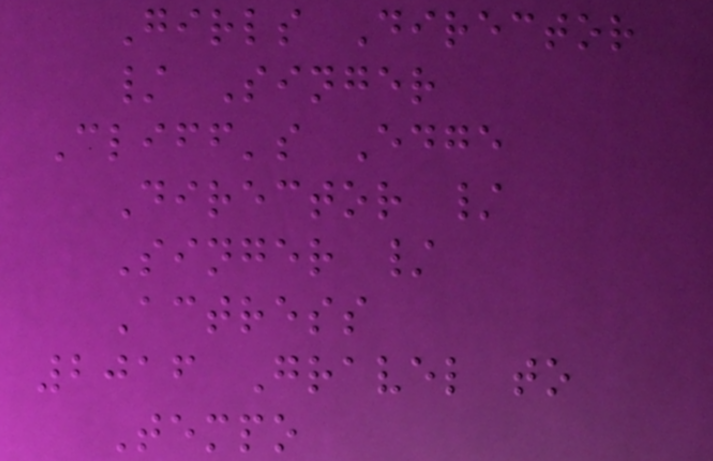Girls Director
/ Singer
Cliff's Edge
Director /
Singer /
Actress
2016 Gravel to
Tempo
